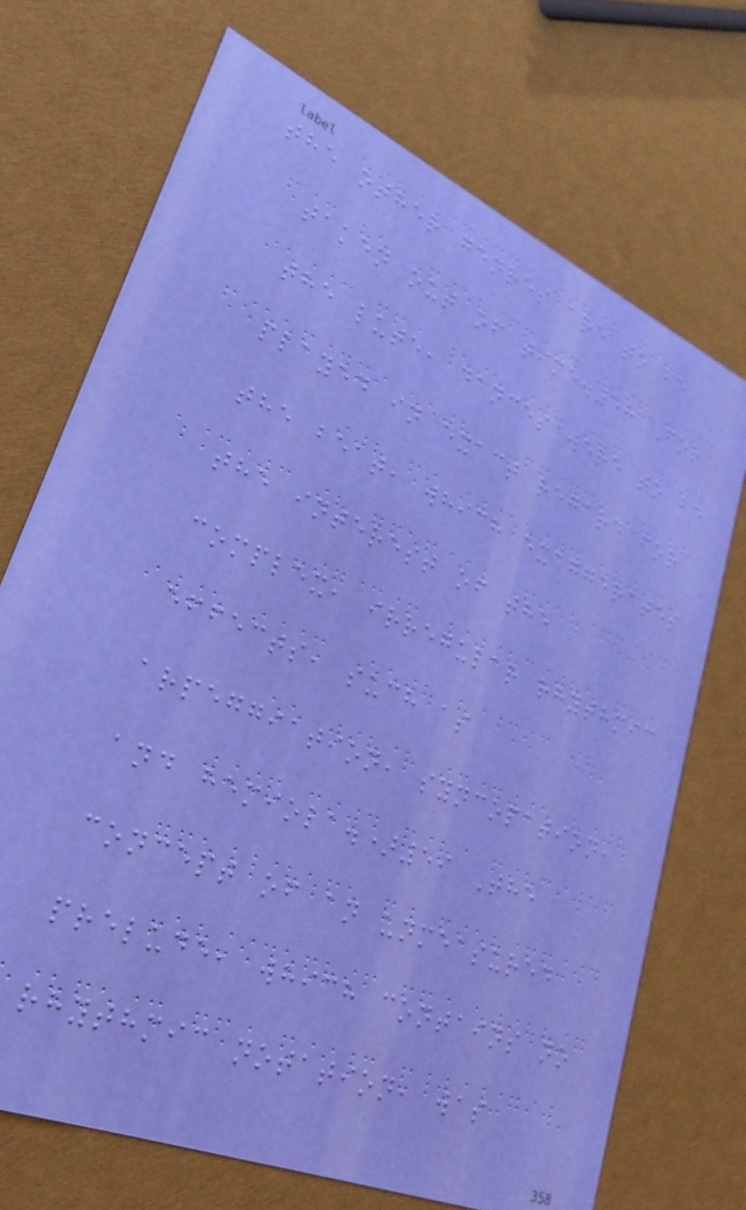the other genres are to be
taken out of time.58 For
the lute, dances were to be
played in exact regard for
the beat, which exaggerates
the interest of the
complex, irregular rhythmic
effects, such as
arpeggiation, syncopation,
and hemiola.)59 The
concept of an unmeasured
prelude, which contains no
rhythmic notation, was
